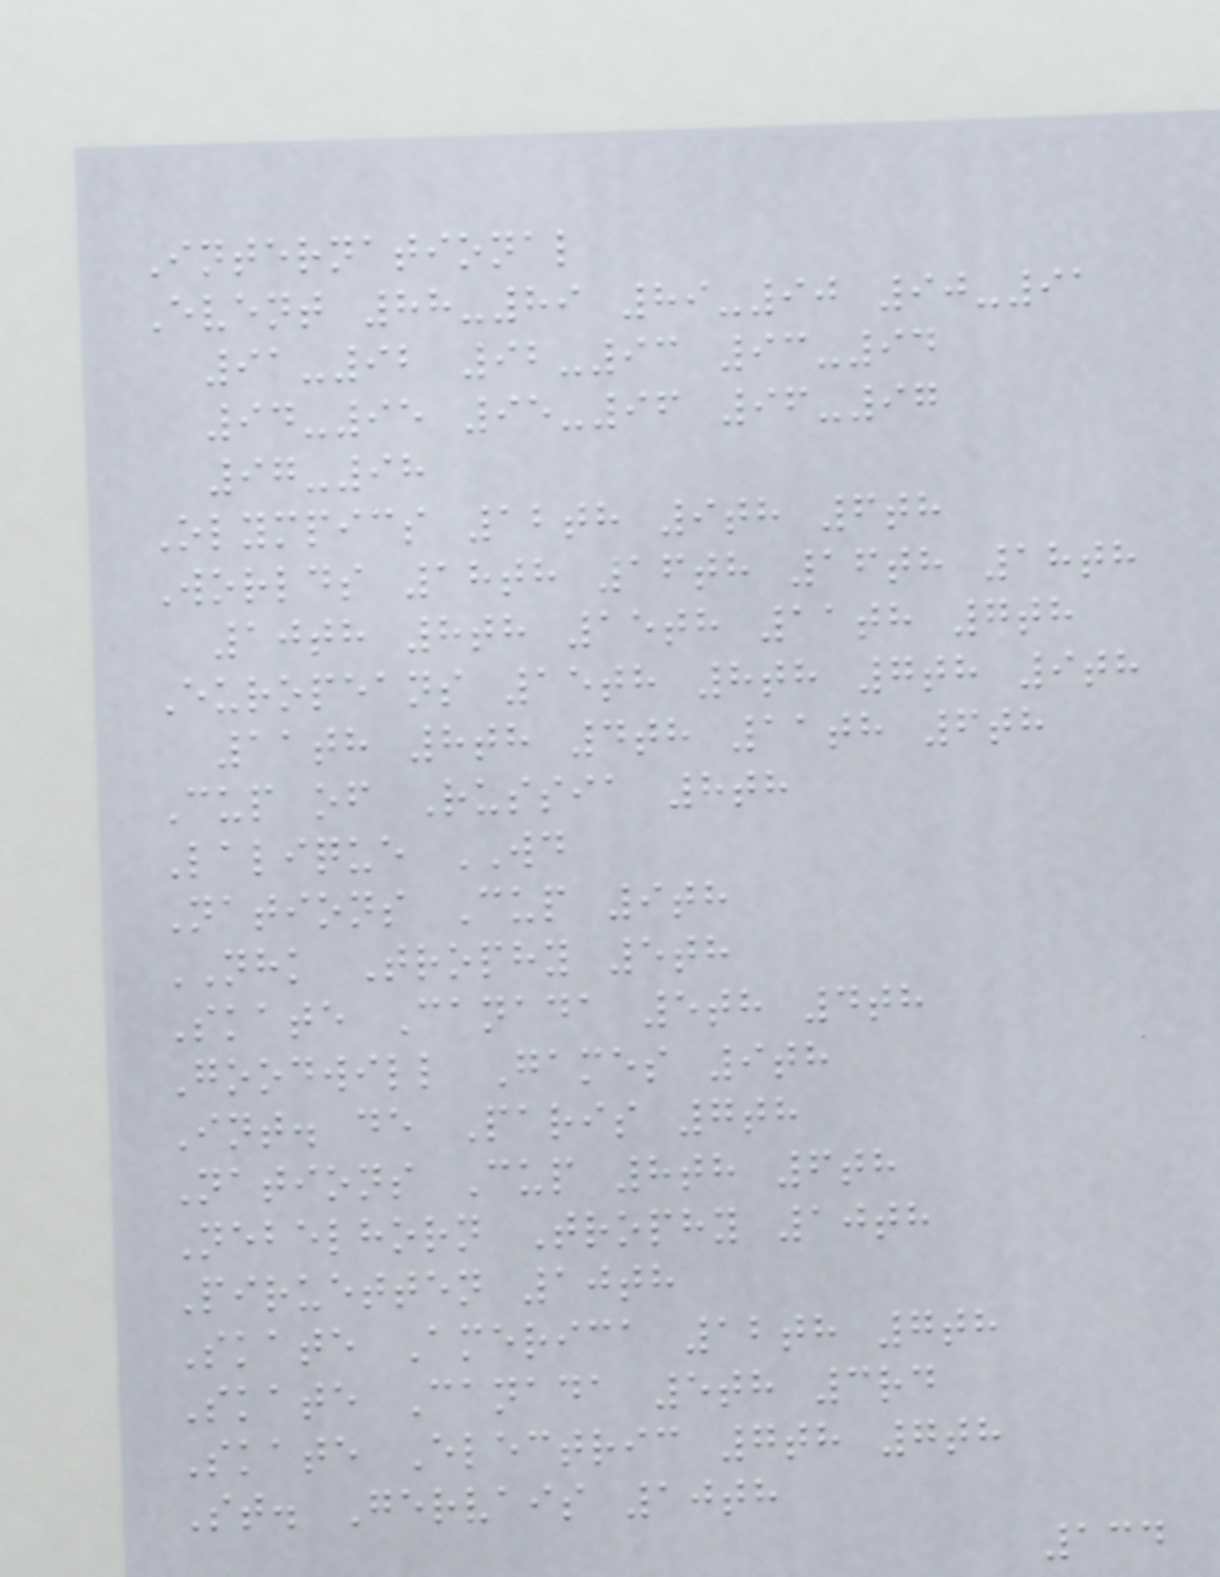International
Event 88-89 89-90 90-91
91-92 92-93 93-94
94-95 95-96 96-97
97-98
Olympics 12th 9th 6th
Worlds 18th 16th 16th 18th
10th 8th 15th 11th 7th
Europeans 15th 8th 7th 9th
11th 8th 4th 11th 6th
Cup of Russia 8th
Lalique WD
Nations Cup 9th
NHK Trophy 5th
Skate Canada 5th 4th
Goodwill Games 9th
Int. de Paris 7th
Nations Cup 8th 6th
Nebelhorn Trophy 10th
Piruetten 10th
Skate America 12th 7th
Skate Canada 5th 3rd
Skate Electric 7th 7th
St. Gervais 10th
134
